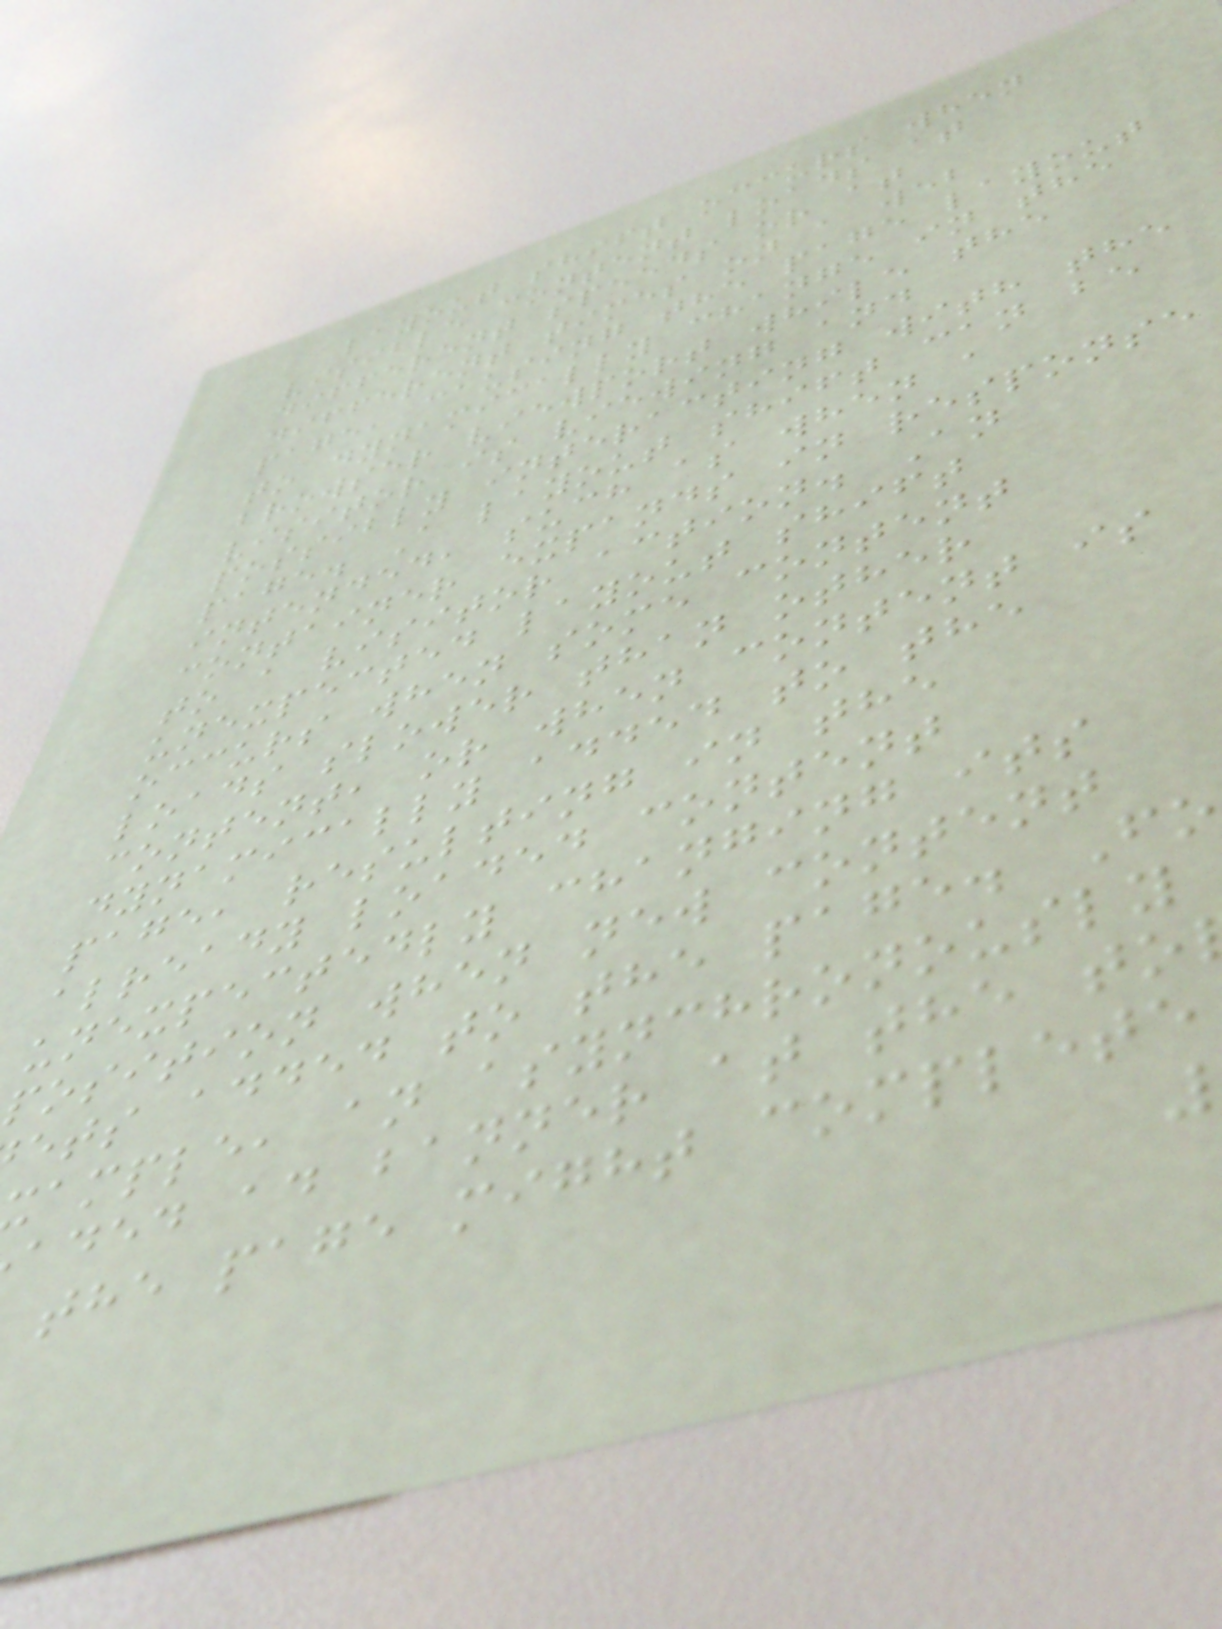layout shift occurs when
visible content loads at
different speeds or at
different times on a web
page, causing the page layout
to dynamically change in the
browser viewport while the
visitor is viewing and
possibly interacting with the
page. A layout shift can be
intended, such as when a
container expands in response
to a visitor action. An
unexpected layout shift
occurs when some content
loads slower than other
content, or when content is
dynamically added to the
page, resulting in the
already loaded content
unexpectedly changing its
position when new content
ets added to the page. Fo
ample, an asynchronously
aded ad banner at the to
the page might complete
